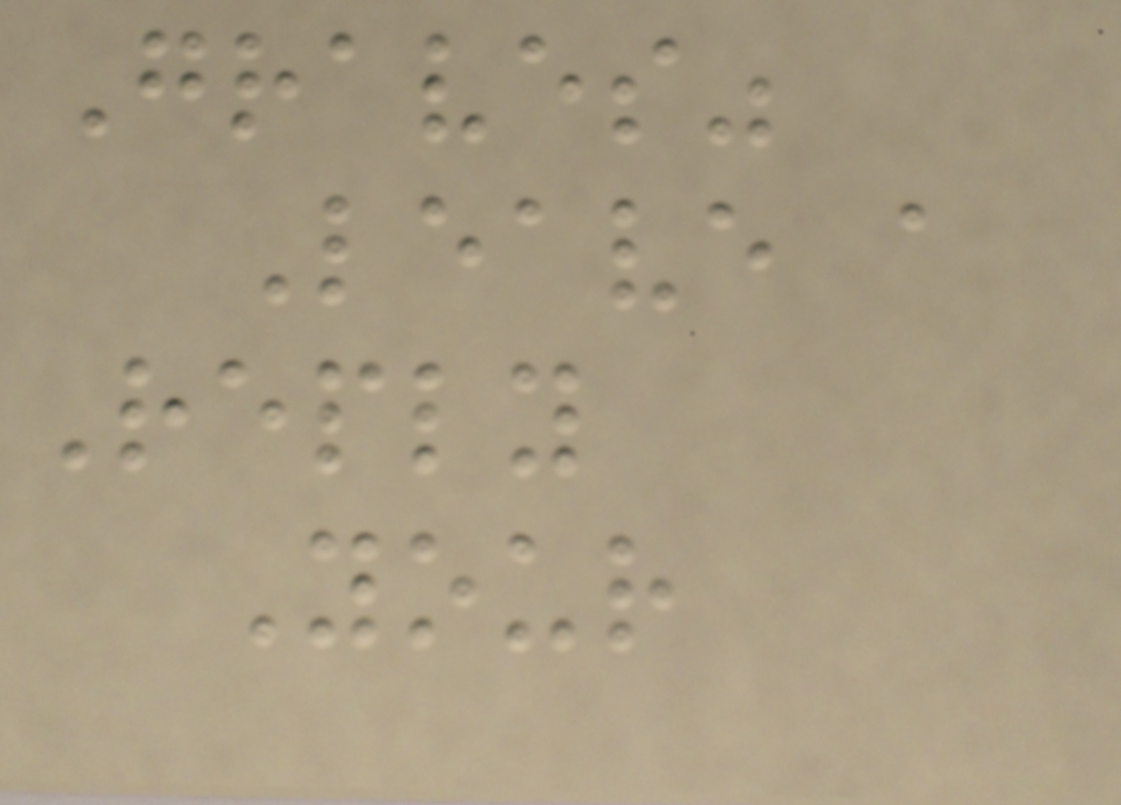Graves"
Leave a
Reply
Your
